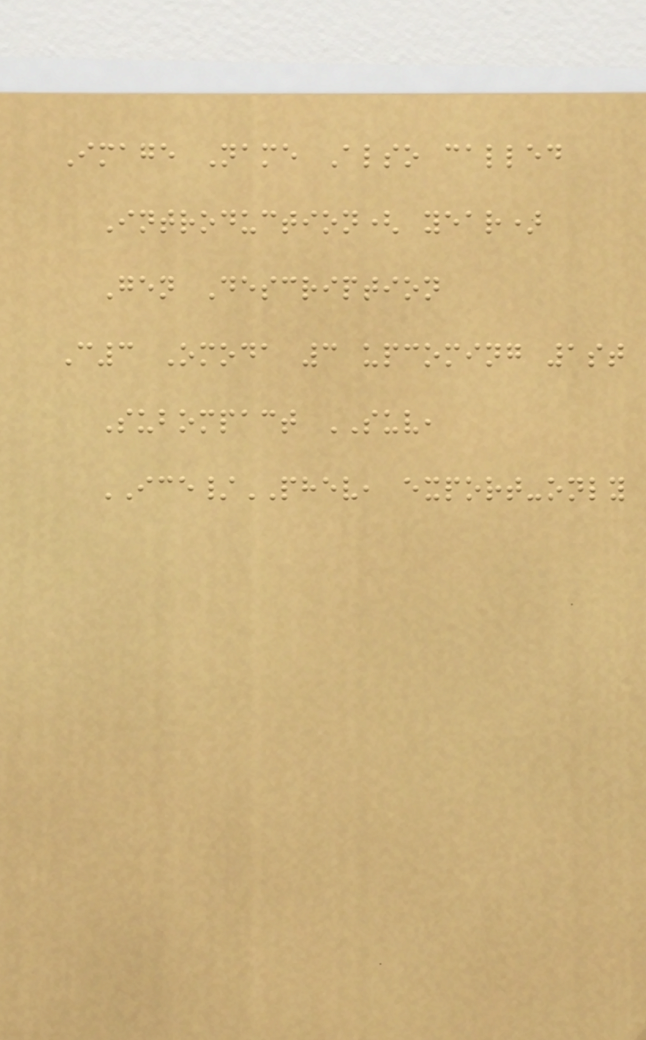Image Name Also called
Introduction( year)
Gen Description
C3 Omoda 3 upcoming 1st
Subompact SUV,
ICE/PHEV, export-only
